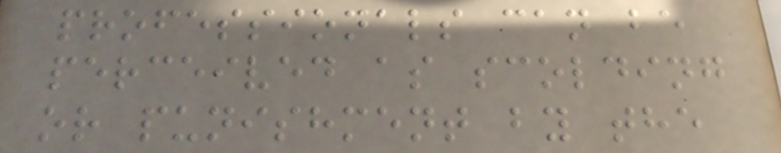professionals can be
perceived as scolding
or punishment by the
